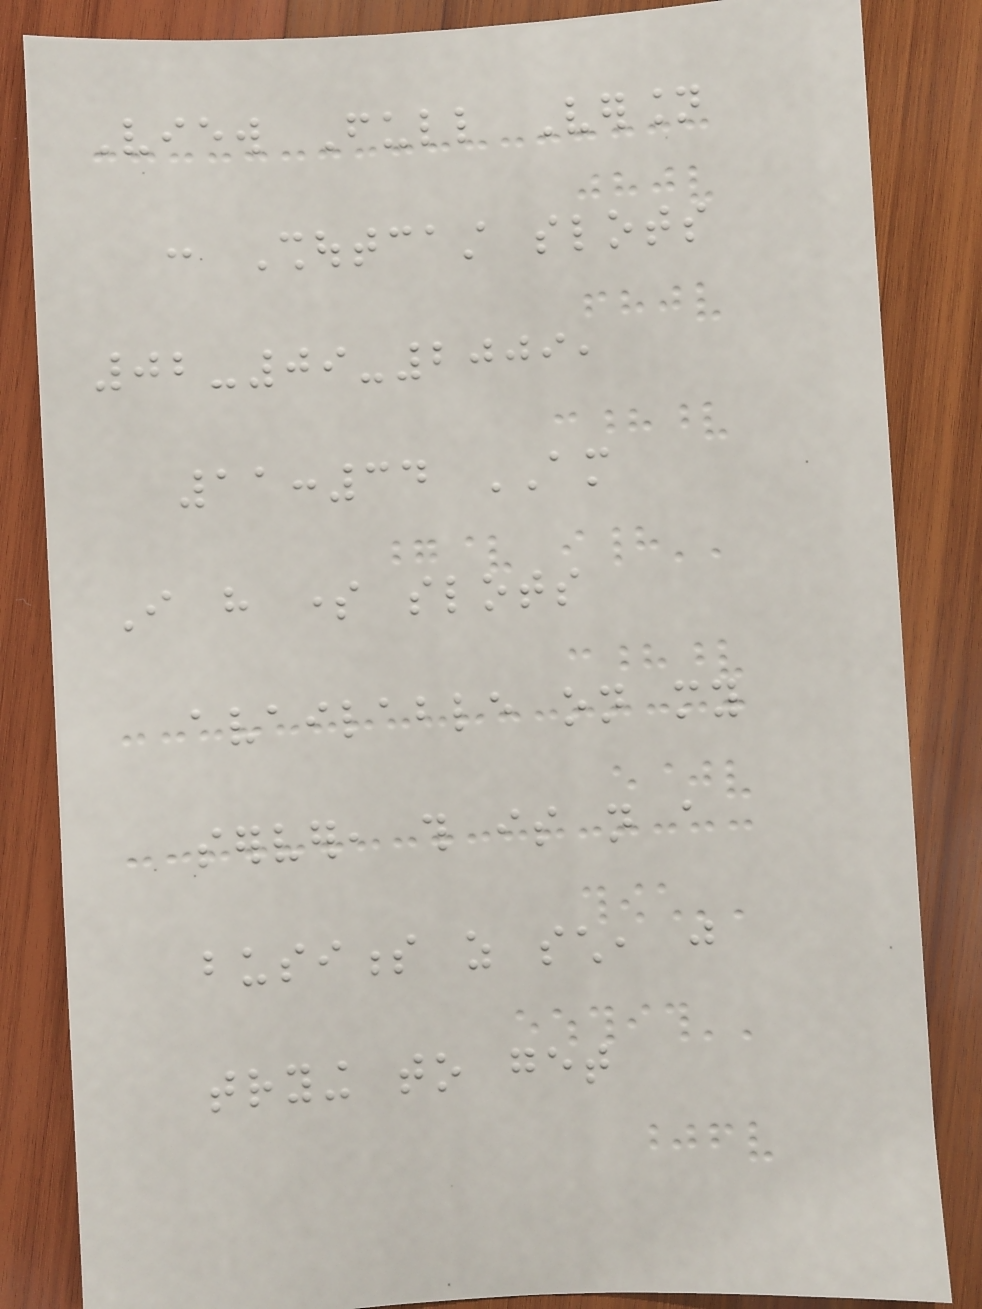View Full Version
: Shoutcast slots
02-09-2009,
11:34 AM
I have some slots
available on my
server, this is not a
business as such, just
trying to get
